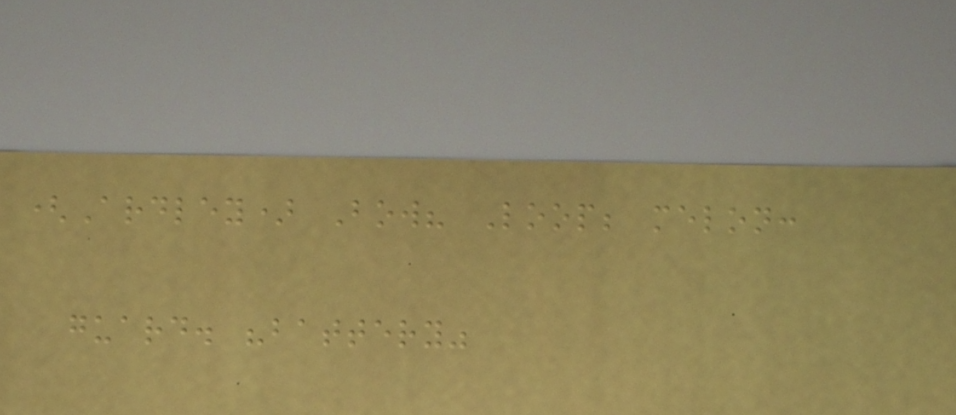(Ardley) Bow? Loop; melon:
guard. "battery"
